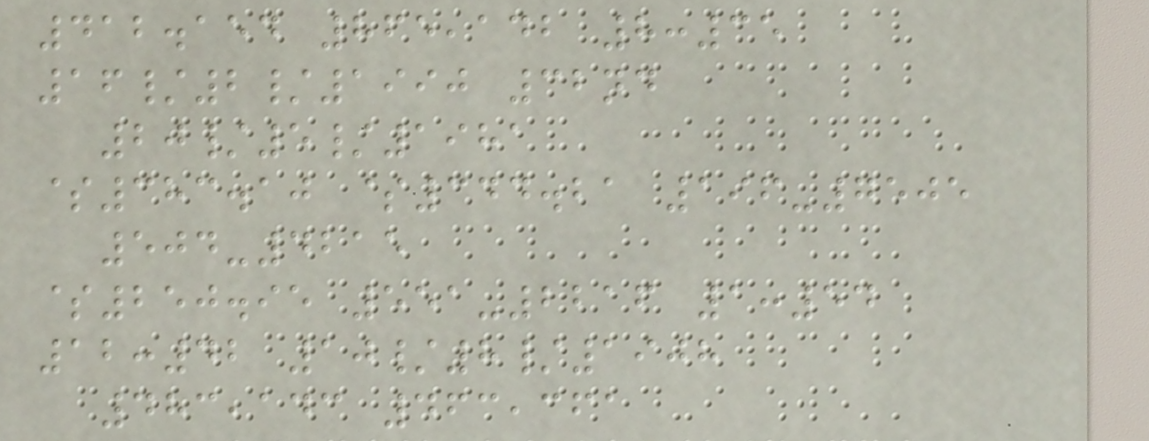412.154 865,142 8:35
16/2/1990 32nd
20/5/1981
$383.10 $344.21 196-7505
504-4215
$250.95 551-2216 1:54
12:42 10/8/1908
483,143 463,361
